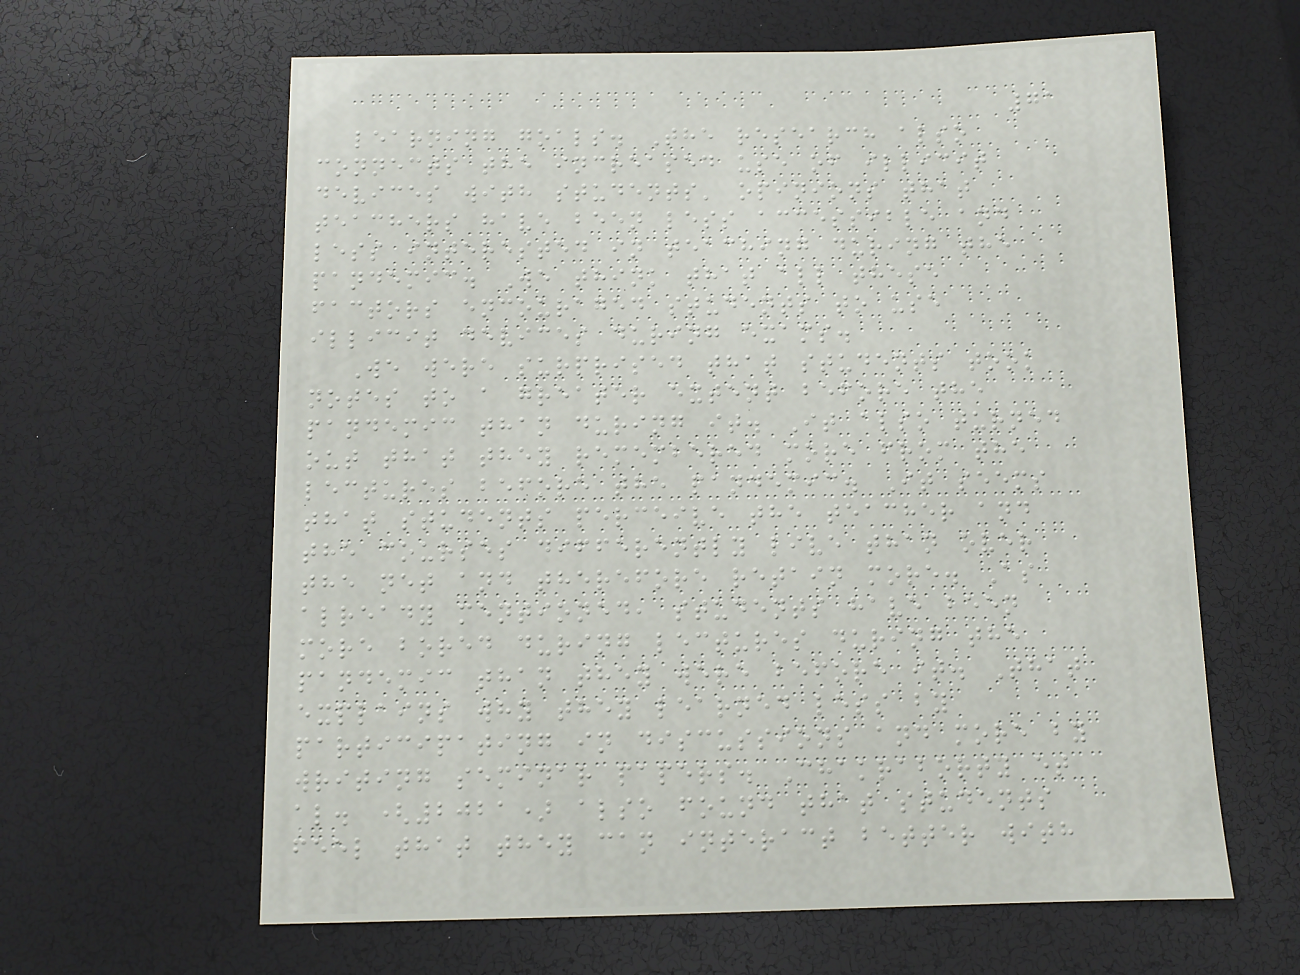71
learning goals. The research also
connects the increased use of illicit
devices with students' opinions that
teachers have been less accessible and
less interested in teaching during the
pandemic. We think that all these
factors encouraged students to use
illicit devices during exams.
We were surprised that students took
notes to a greater extent before the
pandemic than during it. It also turned
out that they remembered more from the
lectures before the pandemic. It seems
that students perceive the teacher and
the courses differently live than over
the net and therefore retain more. As
already mentioned, students have been
more bored during lectures during the
pandemic than they were before it. That
explains why they learned less by
participating in discussions and more by
writing seminar papers. Chakraborty et
al. (2021) also found that students
feel that they can interact better with
